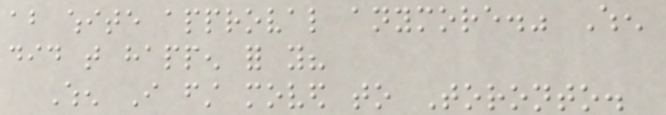about white approval anymore." When
did that happen for you?
When I first moved to Toronto.
